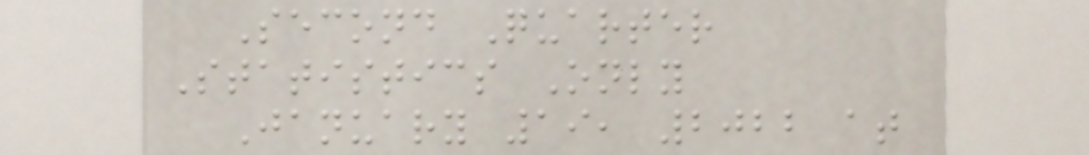Second Quarter
Statistics Only
January 19, 2022 at
